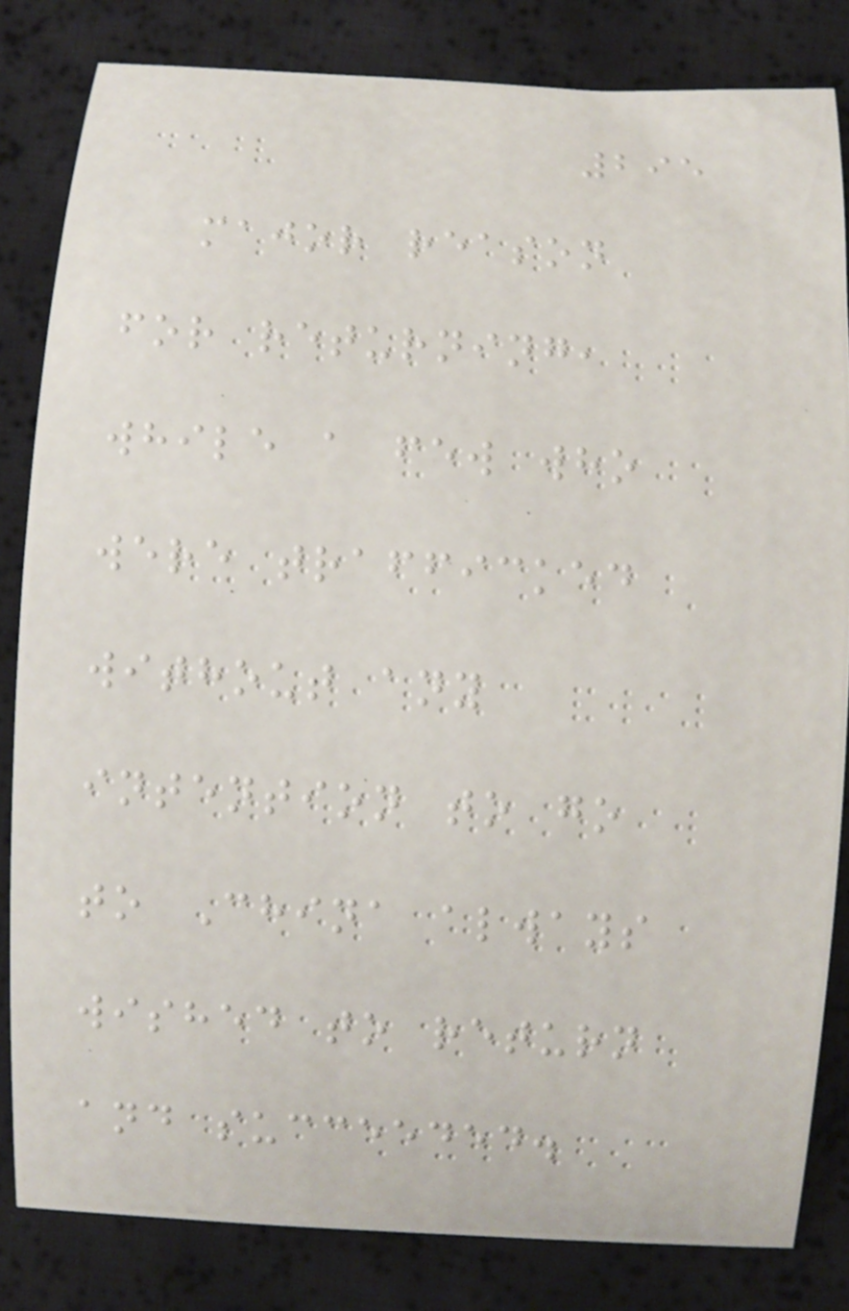295
major reason
for returning,
while a few who
were trafficked
without any
intention to go
to China always
wished to return
and succeeded.
